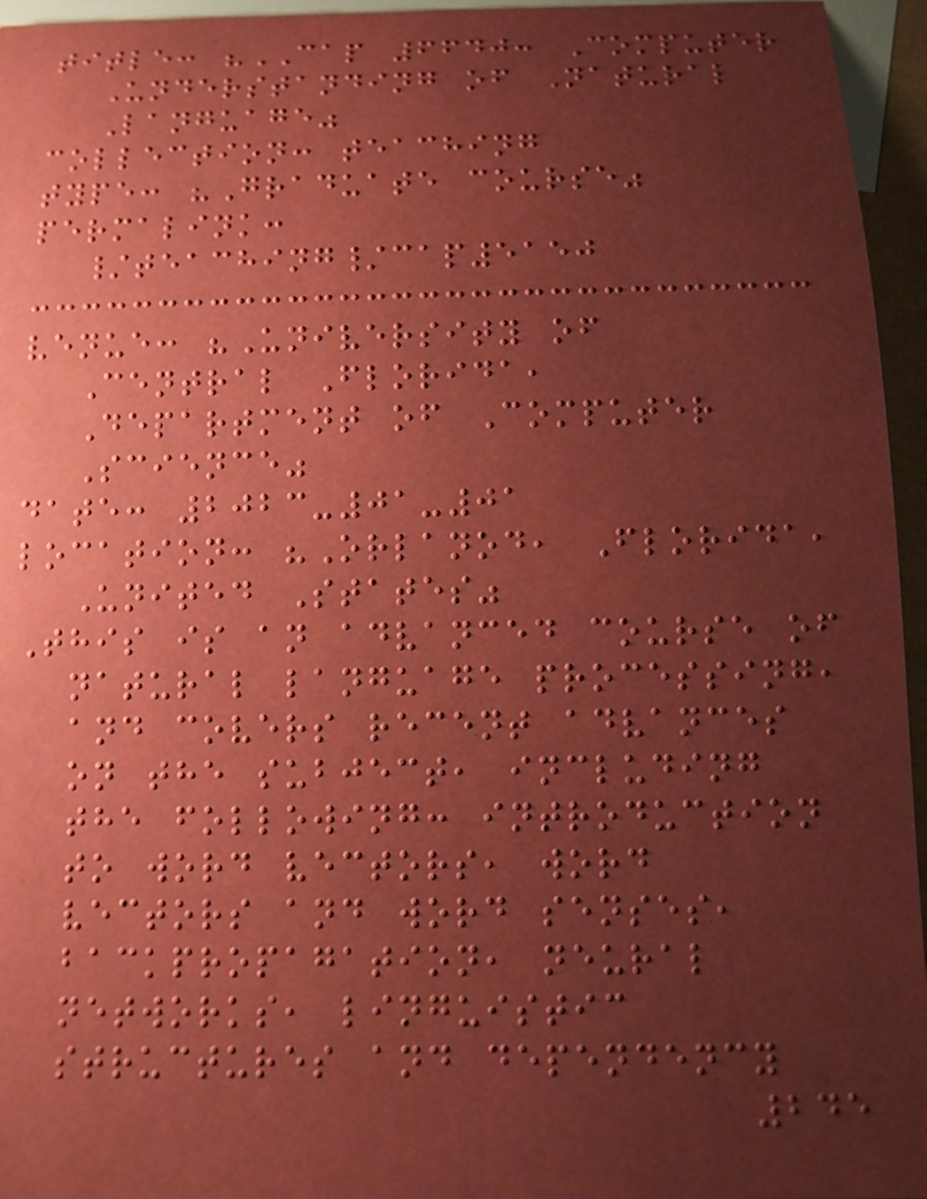title: "CAP 6640: Computer
Understanding of Natural
Language"
collection: teaching
type: "Graduate course"
permalink:
/teaching/cap5150
venue: "University of
Central Florida,
Department of Computer
Science"
date: 2023-01-01
location: "Orlanod, Florida,
United States"
This is an advanced course of
natural language processing,
and covers recent advances
on the subject, including
the following: introduction
to word vectors, word
vectors and word senses,
backpropagation, neural
networks, linguistic
structures and dependency
245
